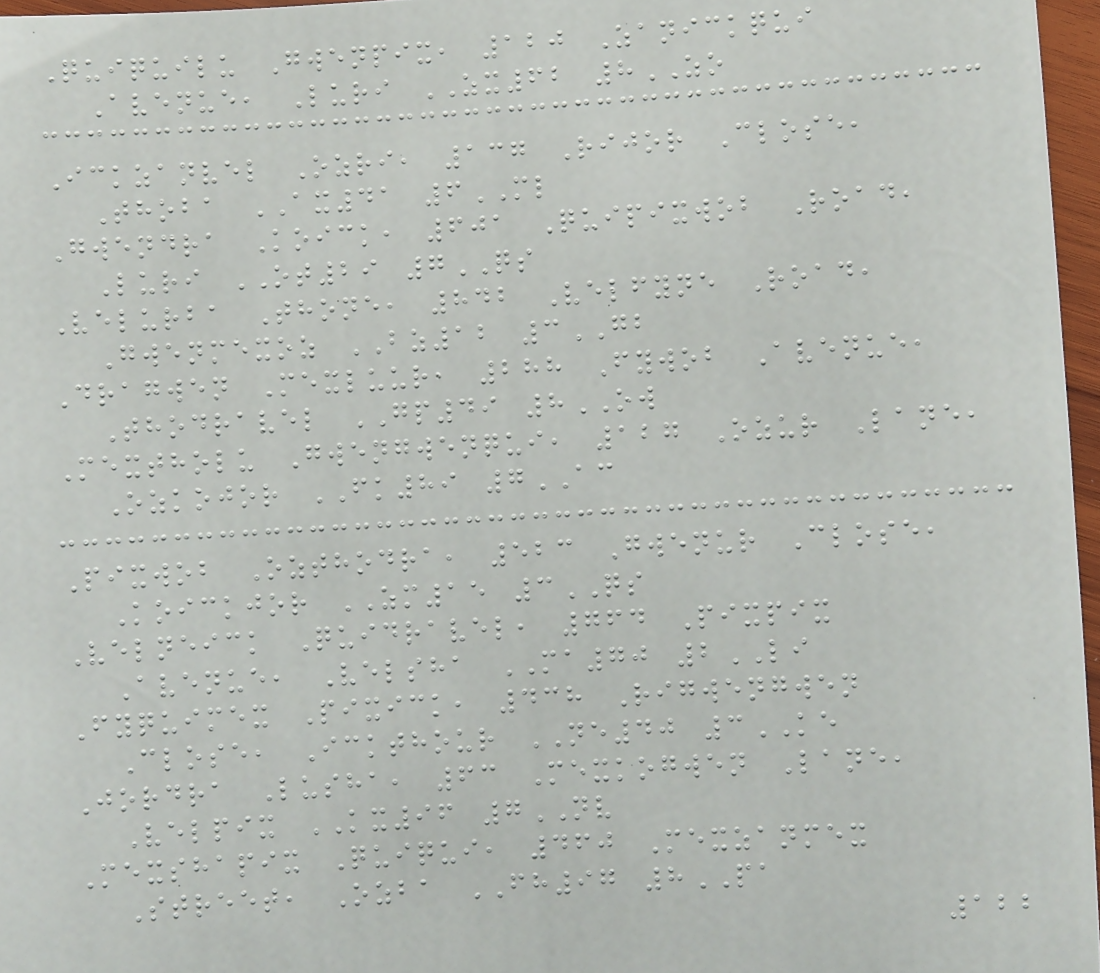Quiquilu Gwenpix, 120 Zanickqui
Avenue, Luri ZX62 8ZO
Ickzanvel Ozri, 137 Rijor Close,
Thoba AX41 6ML
Gwendra Koick, 601 Quipixwob Road,
Luri OT29 7QS
Velurba Thone, 842 Velfyne Road,
Gwenmexoz BZ12 3GB
Dragwen Mexluur, 288 Fywob Avenue,
Thodravel GP49 8OW
Mextholu Gwengwenqui, 127 Ozur Lane,
Ozkojor FK89 7AC
Pixwob Ozthodra, 523 Gwenur Close,
Koickjor ZM15 3QS
Velneick Quidravel, 764 Pixpix
Avenue, Velsha MA70 2LI
Fyquimex Pixick, 438 Rigwengwen
Close, Ickthour NE40 3KE
Jordra Lusha, 63 Mexkogwen Lane,
Velpix KX96 7NV
Mexshapix Quiqui, 460 Mexzanmex
Street, Ozba FH97 8PA
122
